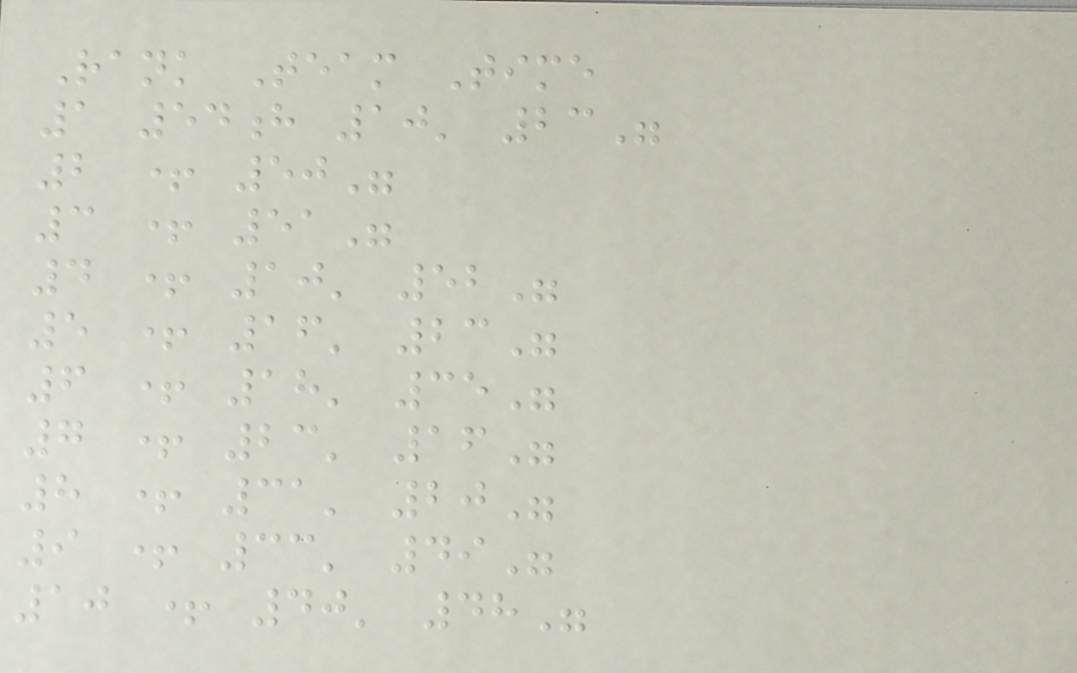Rank Team Time
1 54h 10' 23"
2 + 50"
3 + 51"
4 + 10' 52"
5 + 16' 23"
6 + 18' 35"
7 + 23' 16"
8 + 31' 20"
9 + 33' 49"
10 + 40' 48"
